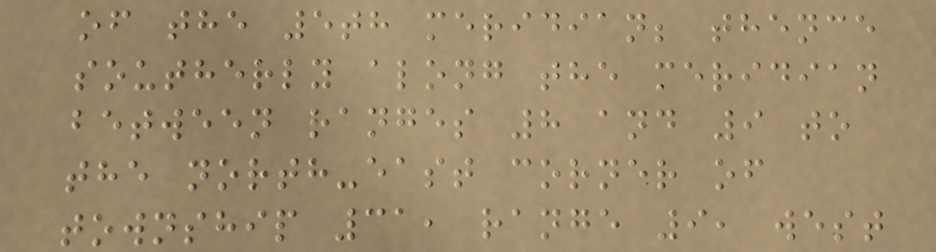of the 5th meridian; thence
southerly along the meridian
between ranges 8 and 9 to
the north-east corner of
township 31, range 9, west
